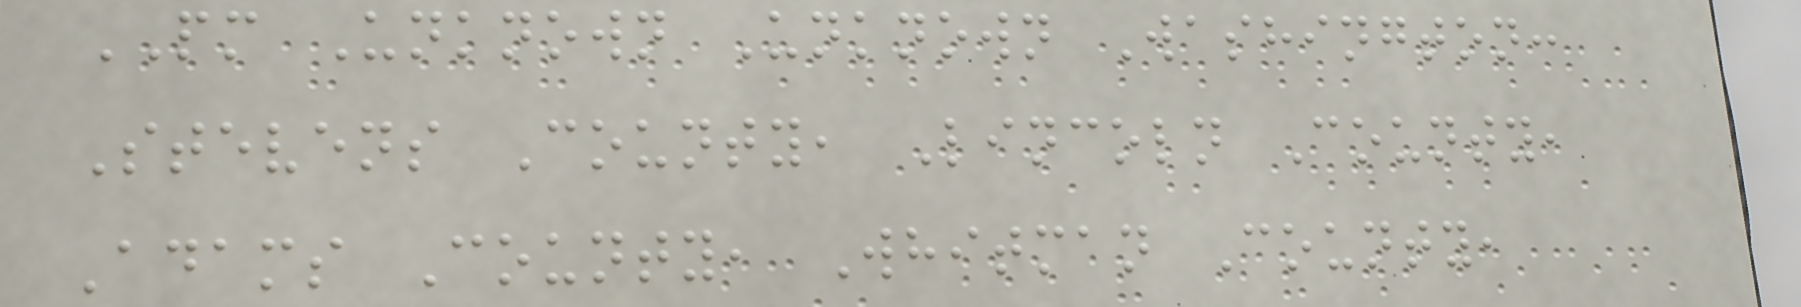PM Unknown Unknown Washington:
Stevens County, Lincoln County,
Adams County, Whitman County,
